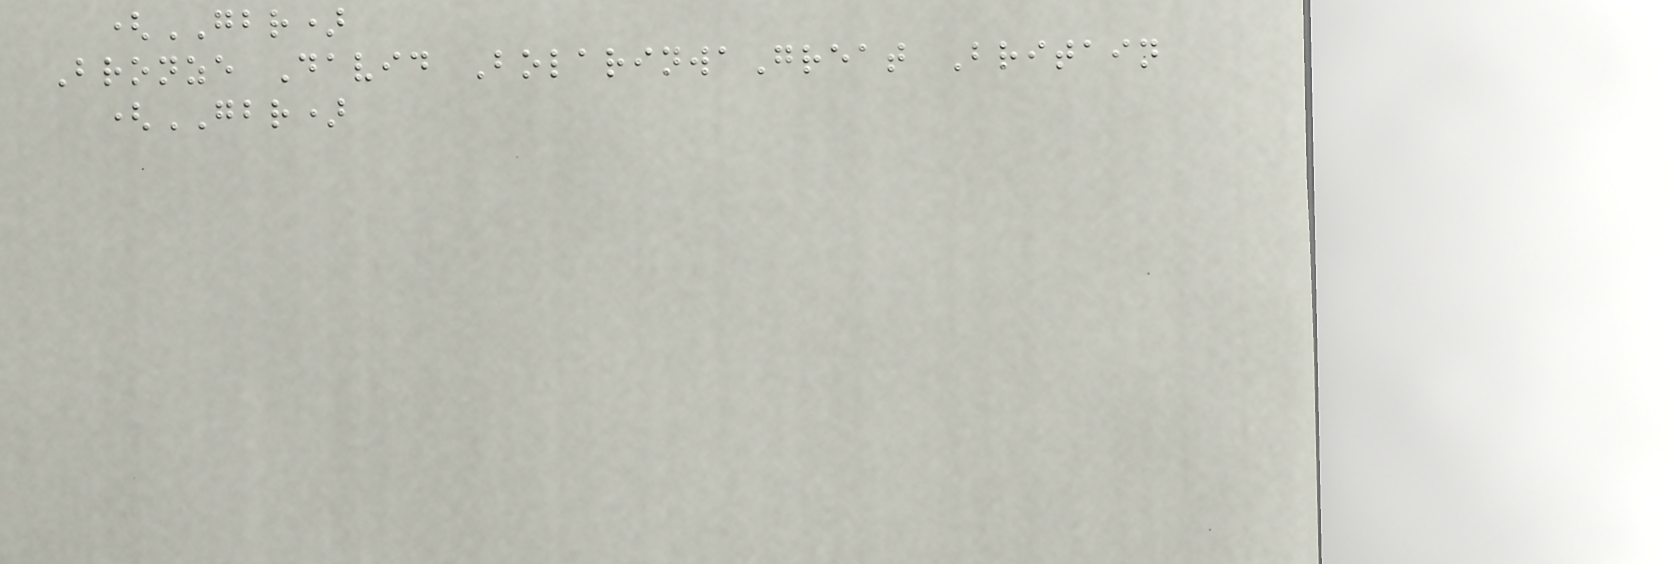(GBR)
Bronze David BolarinwaGreat Britain
(GBR)
